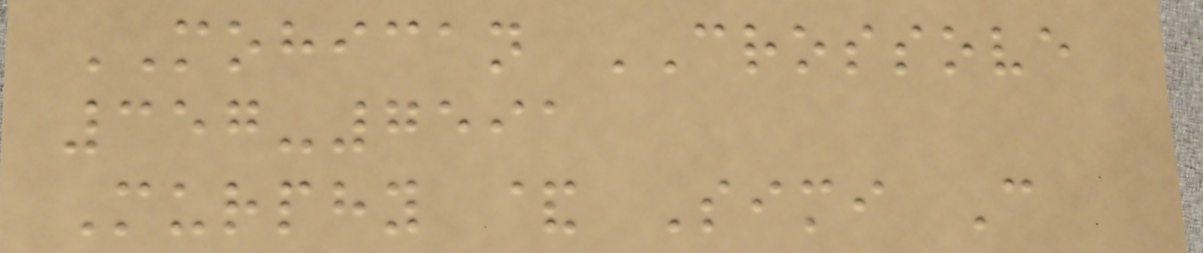MOHICAN CROSSOVE
357-7591
Murphy & Simi C
